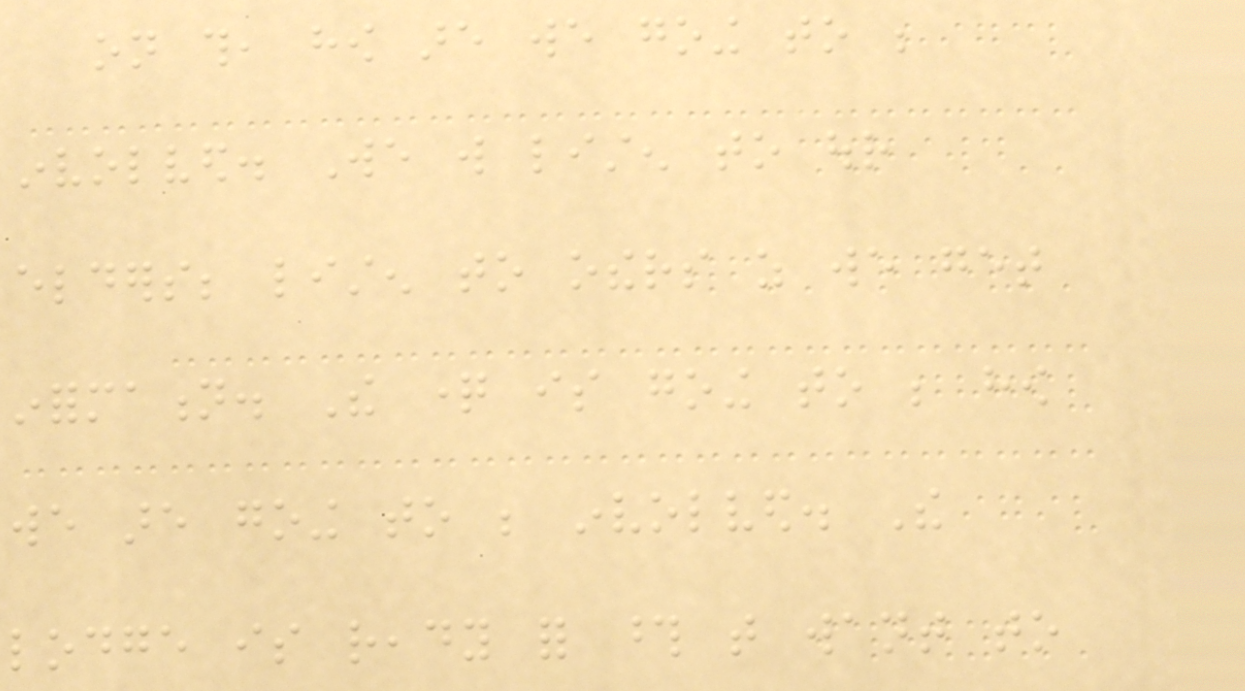on this, how are we going to be
involved. We will listen to our
elders; listen to others as we get
information. The question is going to be how
we are going to be involved. The
lodge is ready for those that want to
